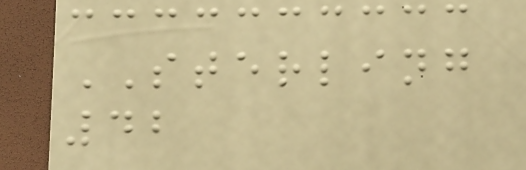STERLING
42
